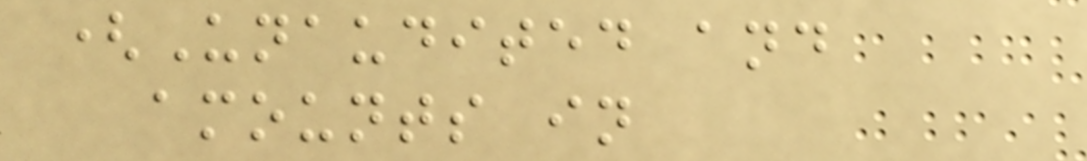(Unaudited and
amounts in
